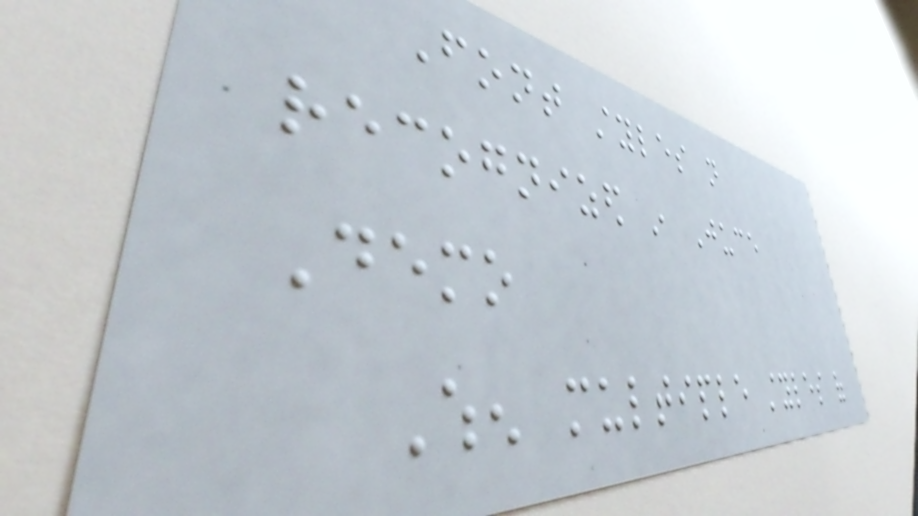Font styles not
recognized in Juce
Demo
When multiple styles of
